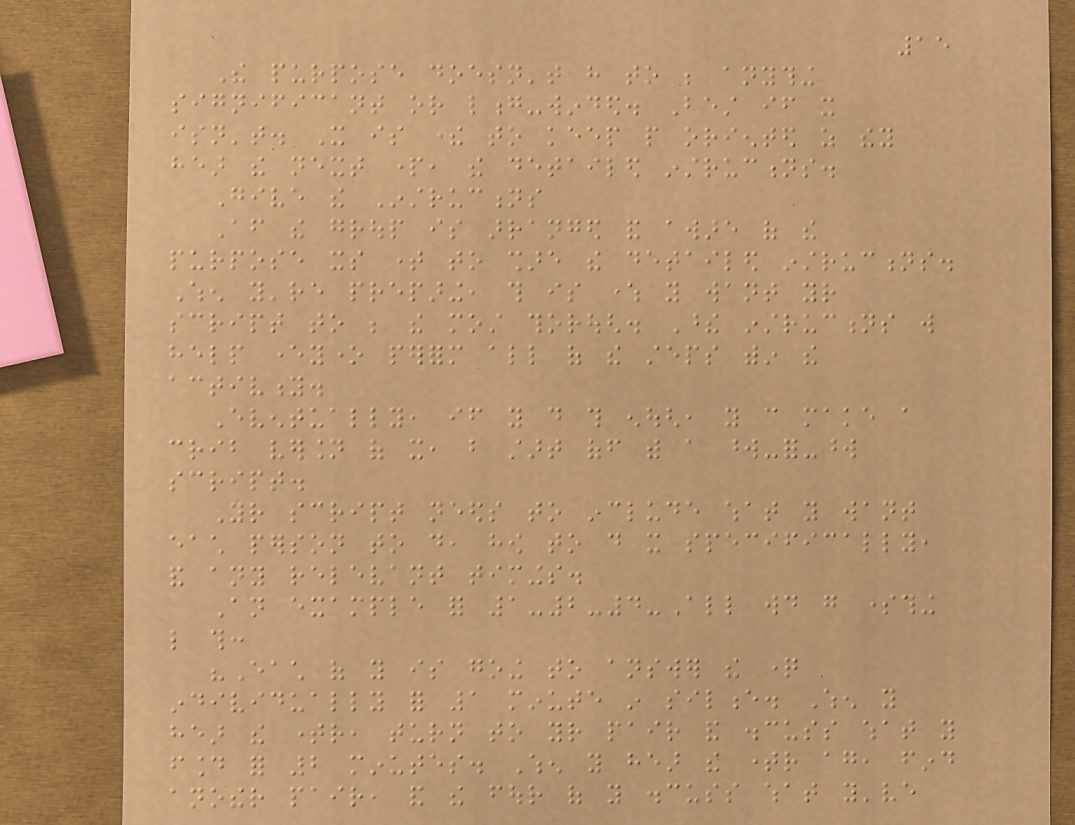15
The purpose doesn't have to be anything
significant or long-winded. Best if it
isn't. It is there to keep people oriented as they
hear the next part, the detailed instructions.
Give the Instructions
After the group is arranged and aware of the
purpose its time to share the detailed instructions.
When you're preparing, this is where you want your
script to be the most thorough. These instructions will
help everyone perform all of the steps within the
activity.
Eventually, if you do this enough, you can make a
crib version of it, but start off with a word-for-word
script.
Your script needs to include what you want
each person to do, how to do it specifically,
and any relevant timings.
An example for 1-2-4-All would go something
like this:
"Each of you is going to answer the question
individually for 1 minute in silence. When you
hear the timer, turn to your pair and discuss what you
found for 2 minutes. When you hear the timer again, find
another pair, and the four of you discuss what you've
